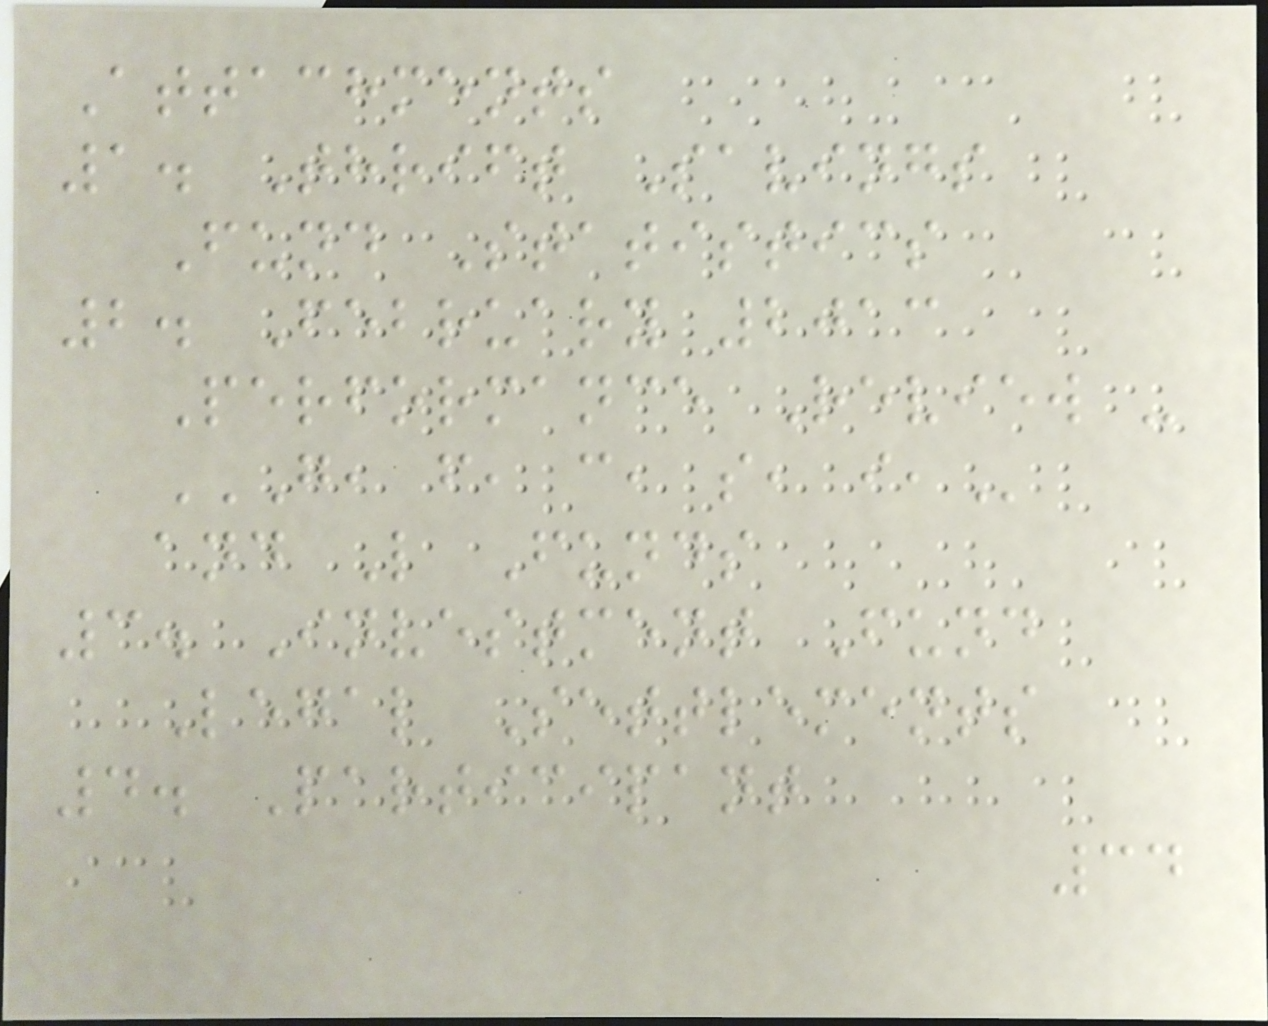Attachments
1. Thrift Savings
Fund Statistics
2. February 2013
Performance Review -
G, F, C, S, I,
and L Funds
3. Investment Fund
Legal Settlements
4. Participant
34
